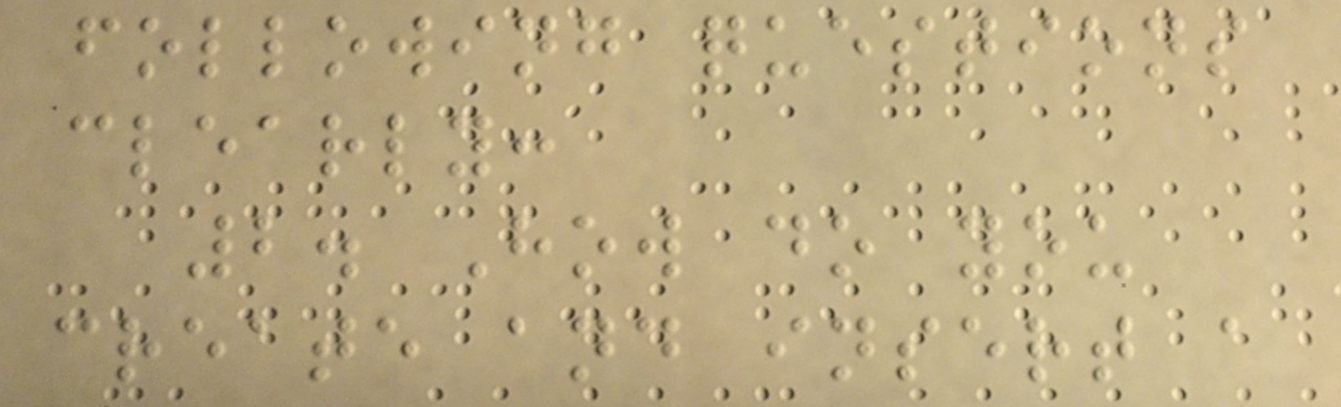following questions
clearly:
2. How do you
create and insert a
